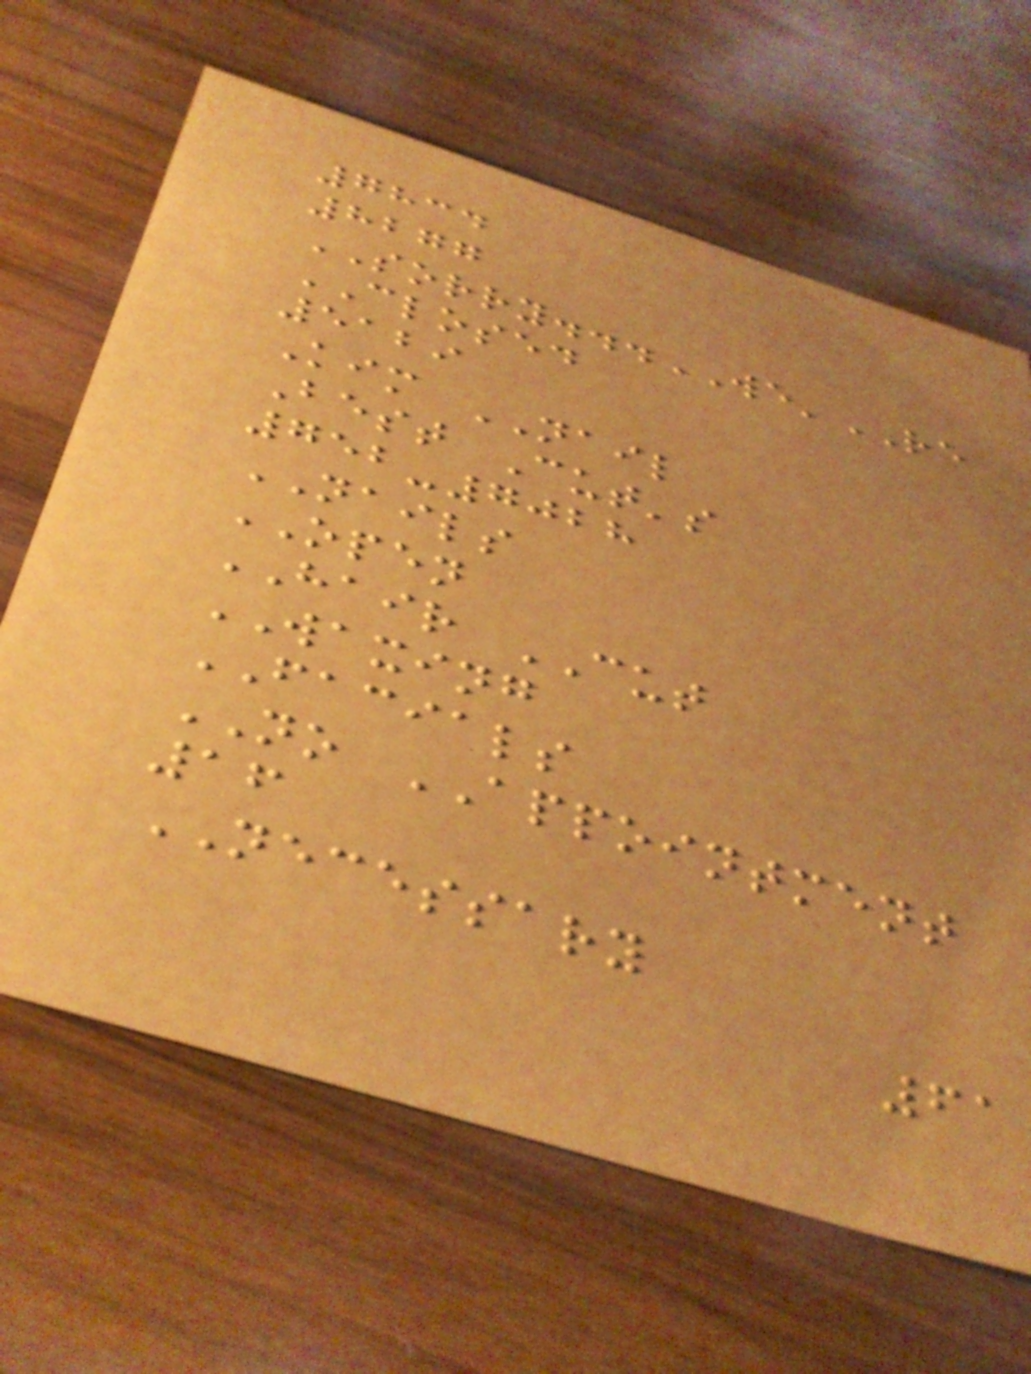7834
8277
SORRY...WE'RE
CLOSED
5129
Kim NAIL
Best Cut's
752-7028
NAILS
OPEN
HAIR CUT
WAXING
FACIALS
NO APPOINTMENT
16
NECESSARY
61
